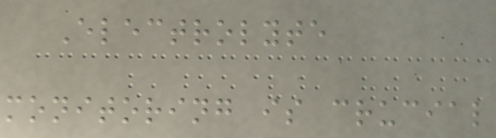Electrolyte
monitoring is crucial
